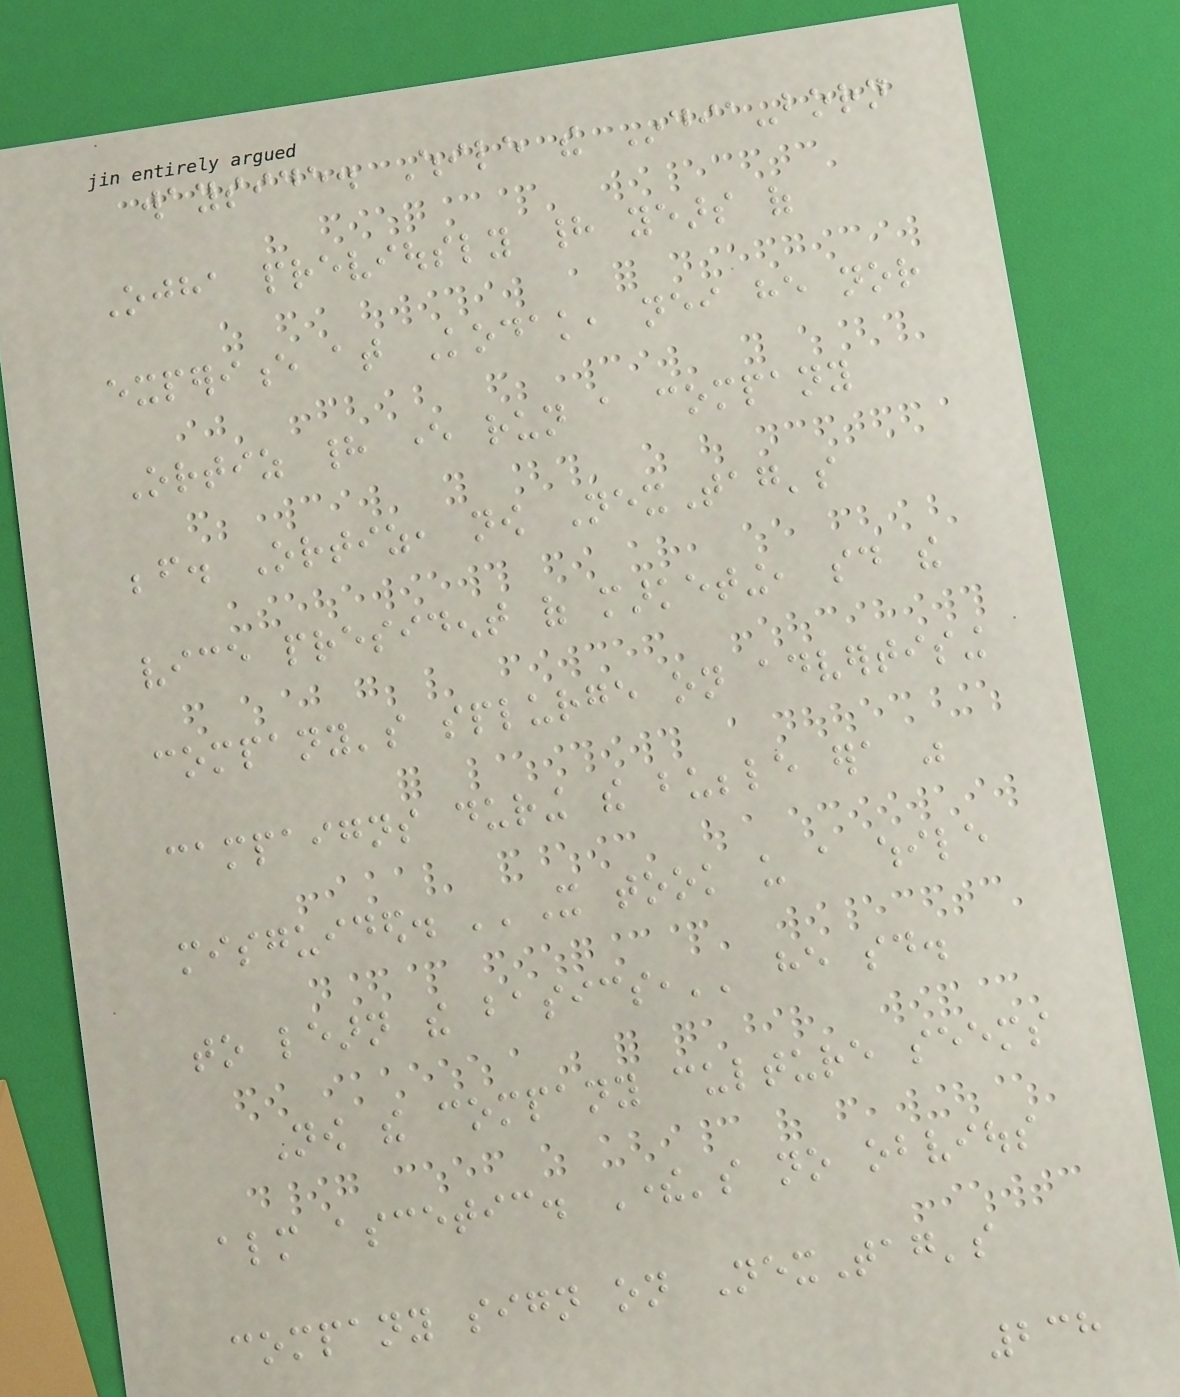wayside. While the India-born
Ojha previously had years of
experience at Kodak, neither he nor
Ortiz had ever run a company
before. Ortiz, now NexTag's
vice president of marketing, said the
company's splurge on advertising
campaigns during the bubble era was
misguided. ''It took us a while
to learn the basics,'' he said.
Now the company culture seems
almost ascetic. There's no obvious
company sign on NexTag's
238
